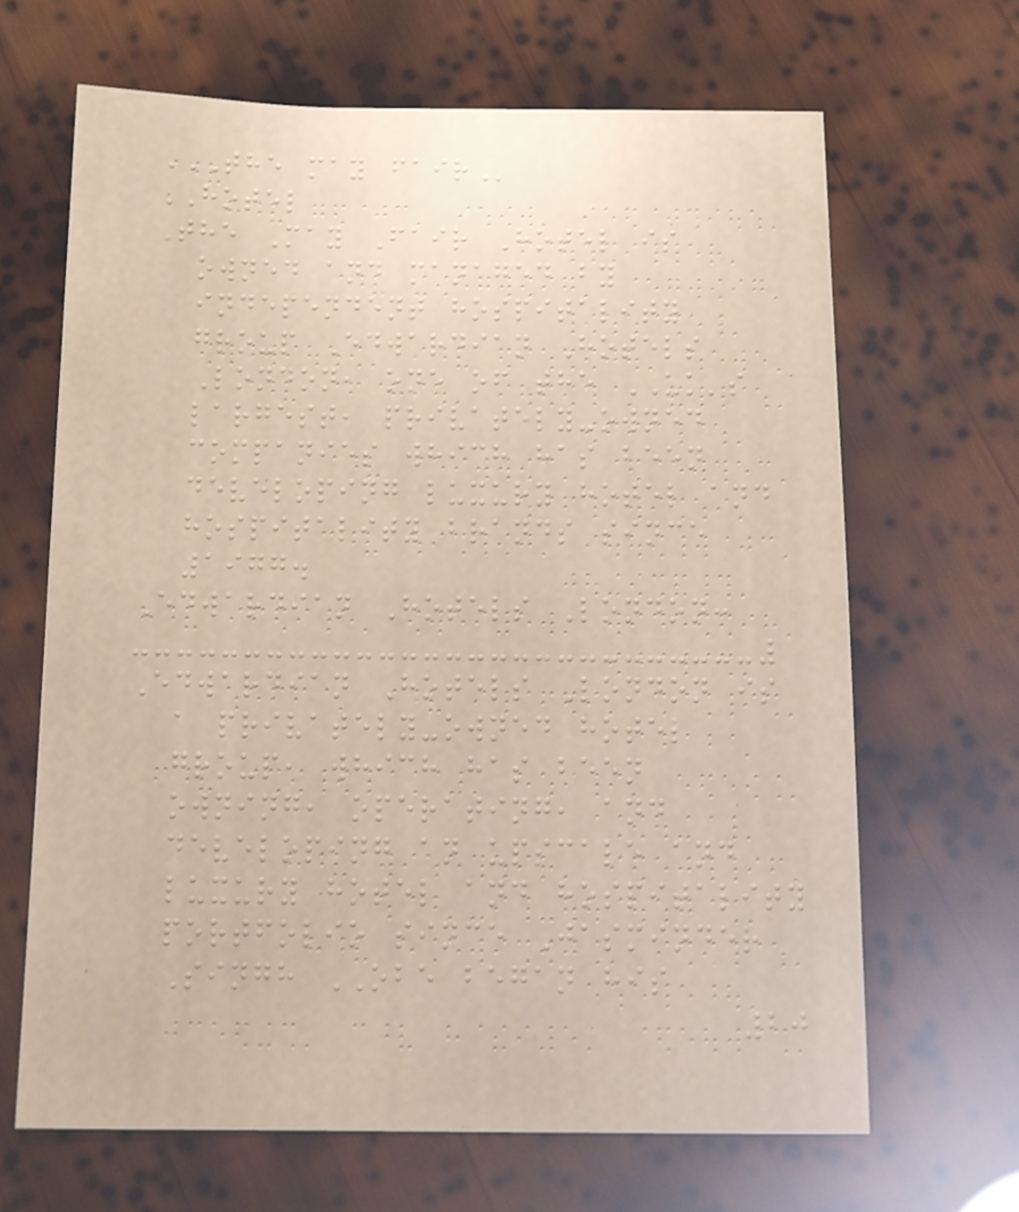THE MAY FAIR
HOTEL
The May Fair Hotel is
owned and managed by
independent hospitality
group Edwardian Hotels
London, one of the UK's
largest, privately-owned
companies which has been
developing luxury hotel and
hospitality brands since
1977.
Edwardian Hotels London:
Edwardian Hotels London is
a privately-owned hotel
group, which has been
owning, operating, and
developing an upscale and
luxury hotel and hospitality
portfolio since Jasminder
Singh OBE began his
20
